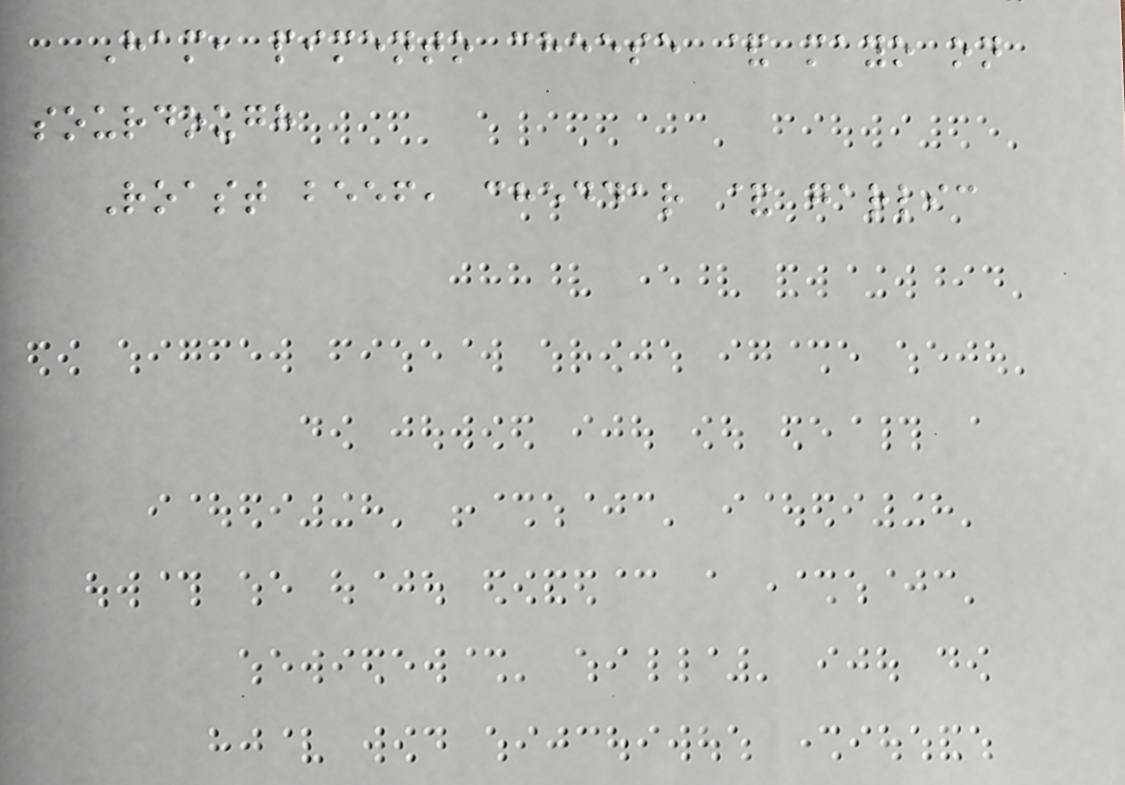Ham, pimento cheese & mayo on
sourdough
Roast beef, cheddar & garlic
